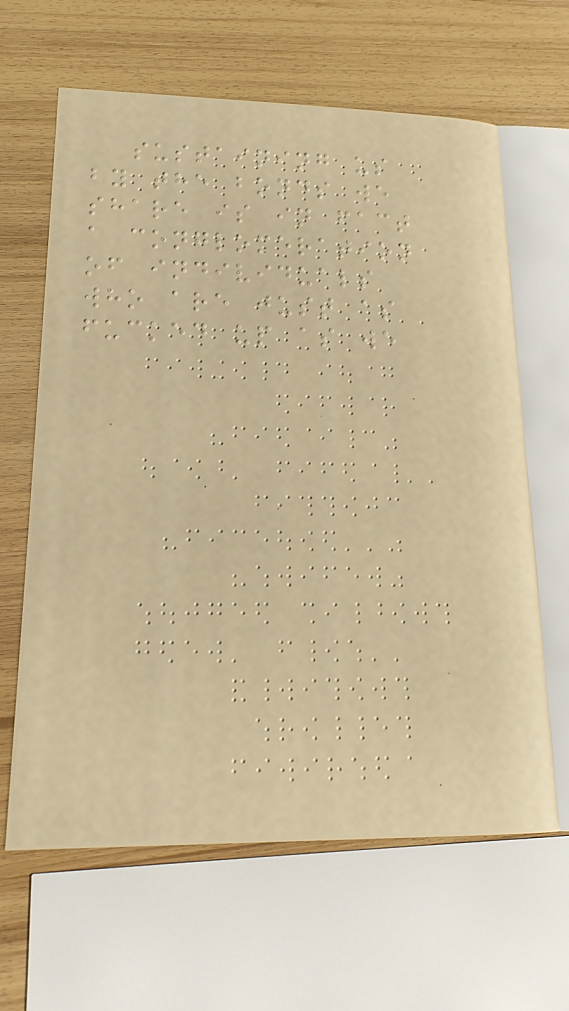sustaining us
by the bonds we
share is in fact
a conglomeration
of individuals
who are just as
fucked up as we
